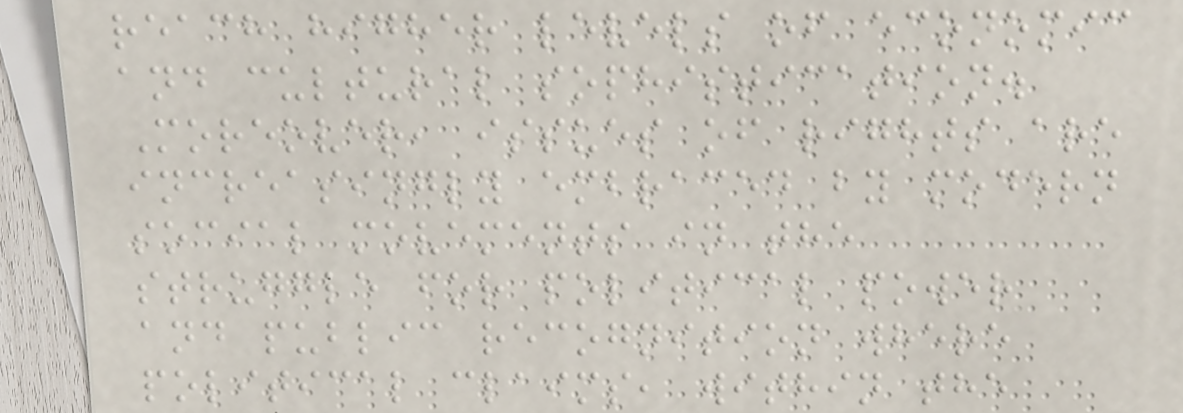reach higher levels of economic
and cultural sophistication.
Moreover, issues of rights are
increasingly embraced by modern
social movements in the
struggle for political power
and public recognition where
political claims, within the
